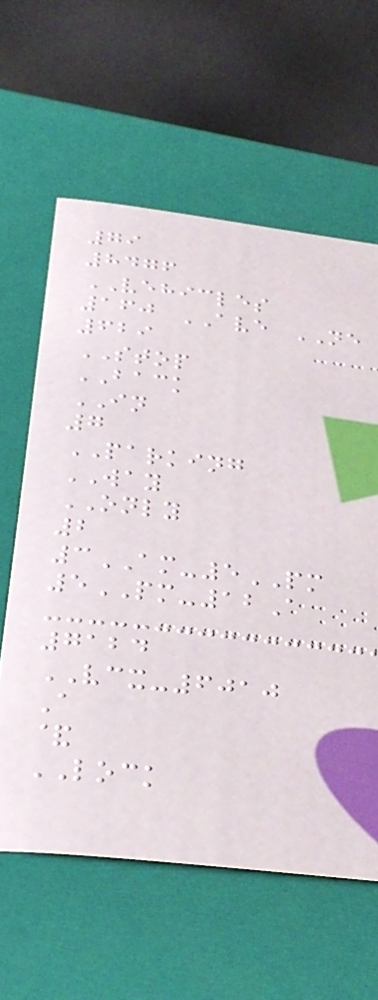79
8476
VEHICLES
160 AVE NE
629
STOP
BACK
IN
7
PARKING
WAY
ONLY
2
3AM-5PM
5PM-12A
7124
VCX-6010
A
&
LOCK
